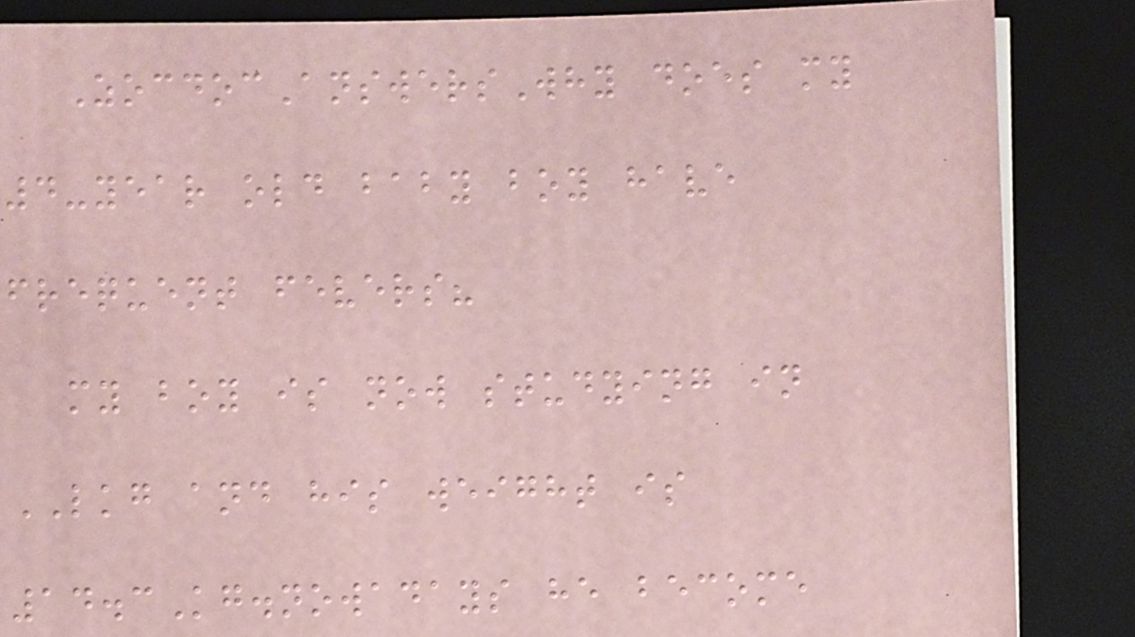ZocdocAnswersWhy does my
4-year old baby boy have
frequent fevers?
my boy is now studying in
LKG and his weight is
14.3Kg.nowadays he become
